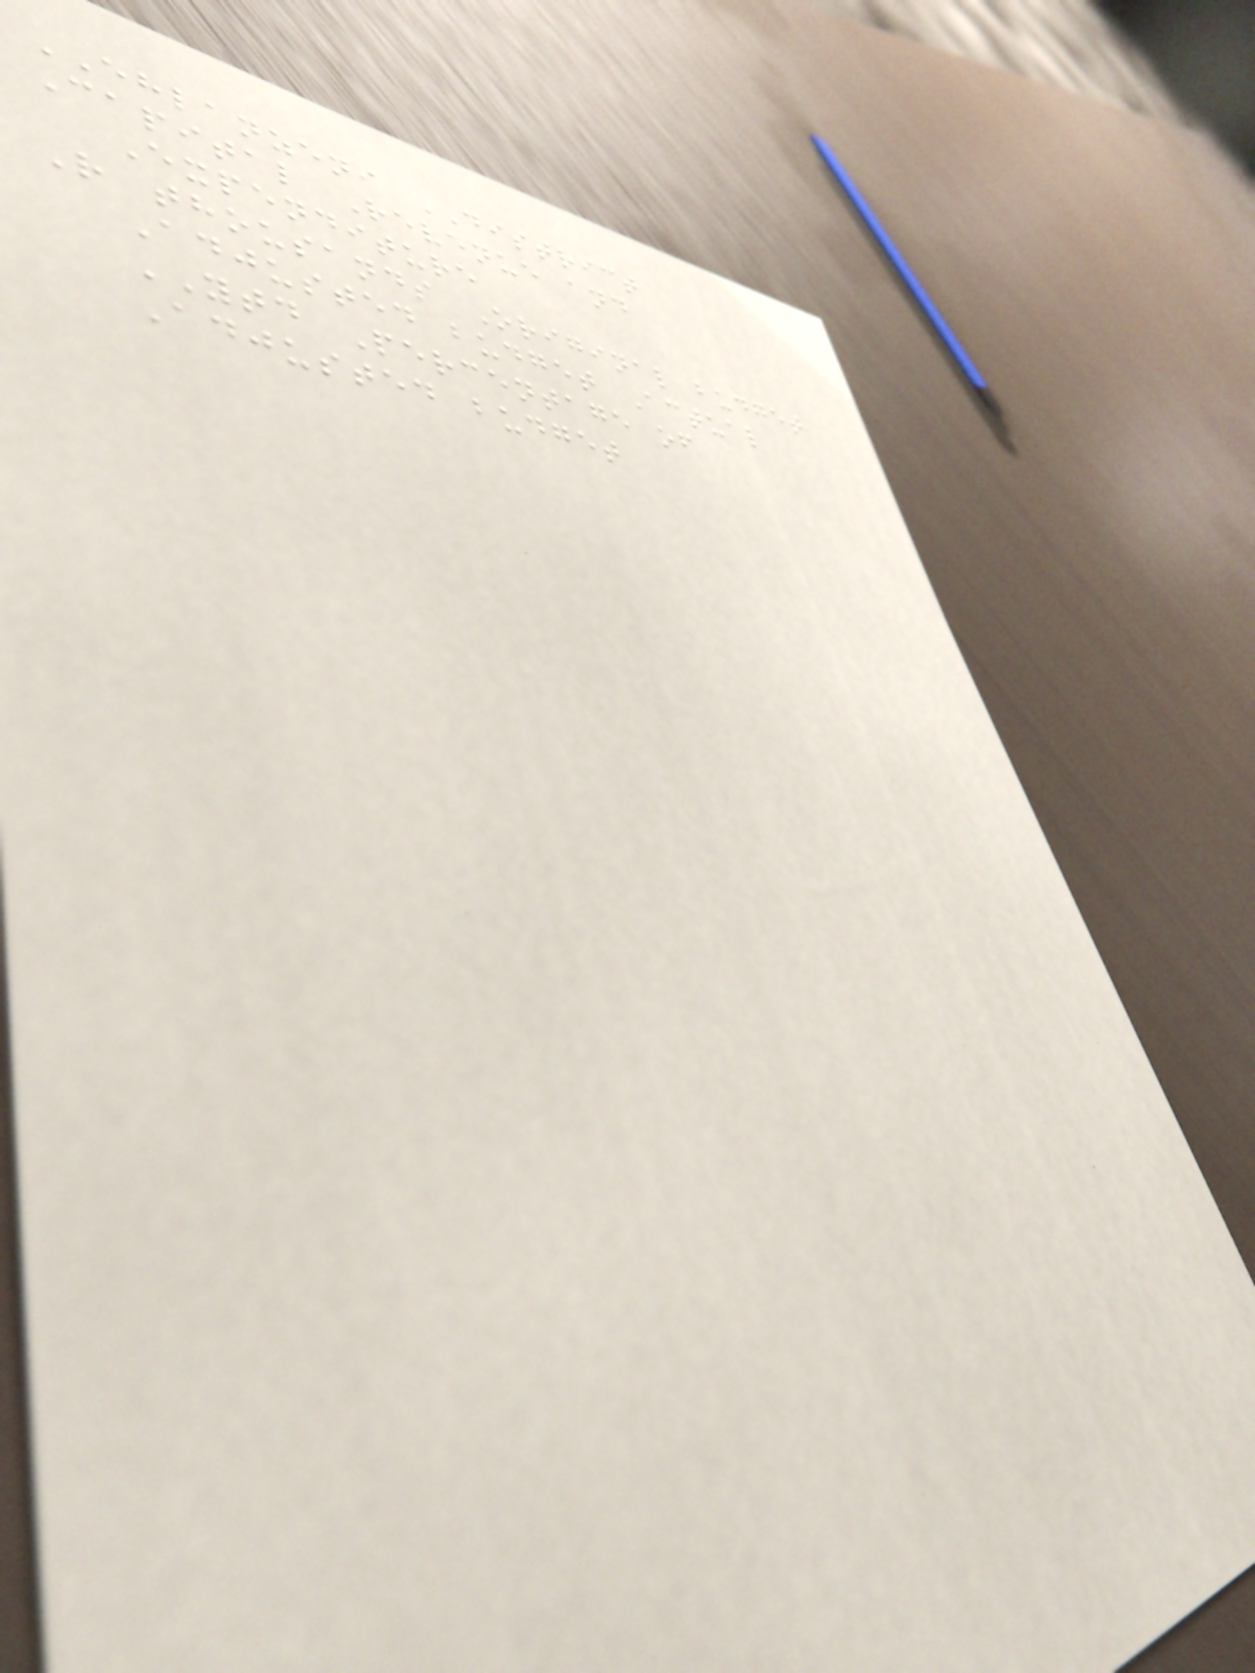EHLANZENI DISTRICT
Capital Revenue and
Expenditure
R thousands Original budget
Adjusted budget Actual
YTD Percentage of
Adjusted budget
